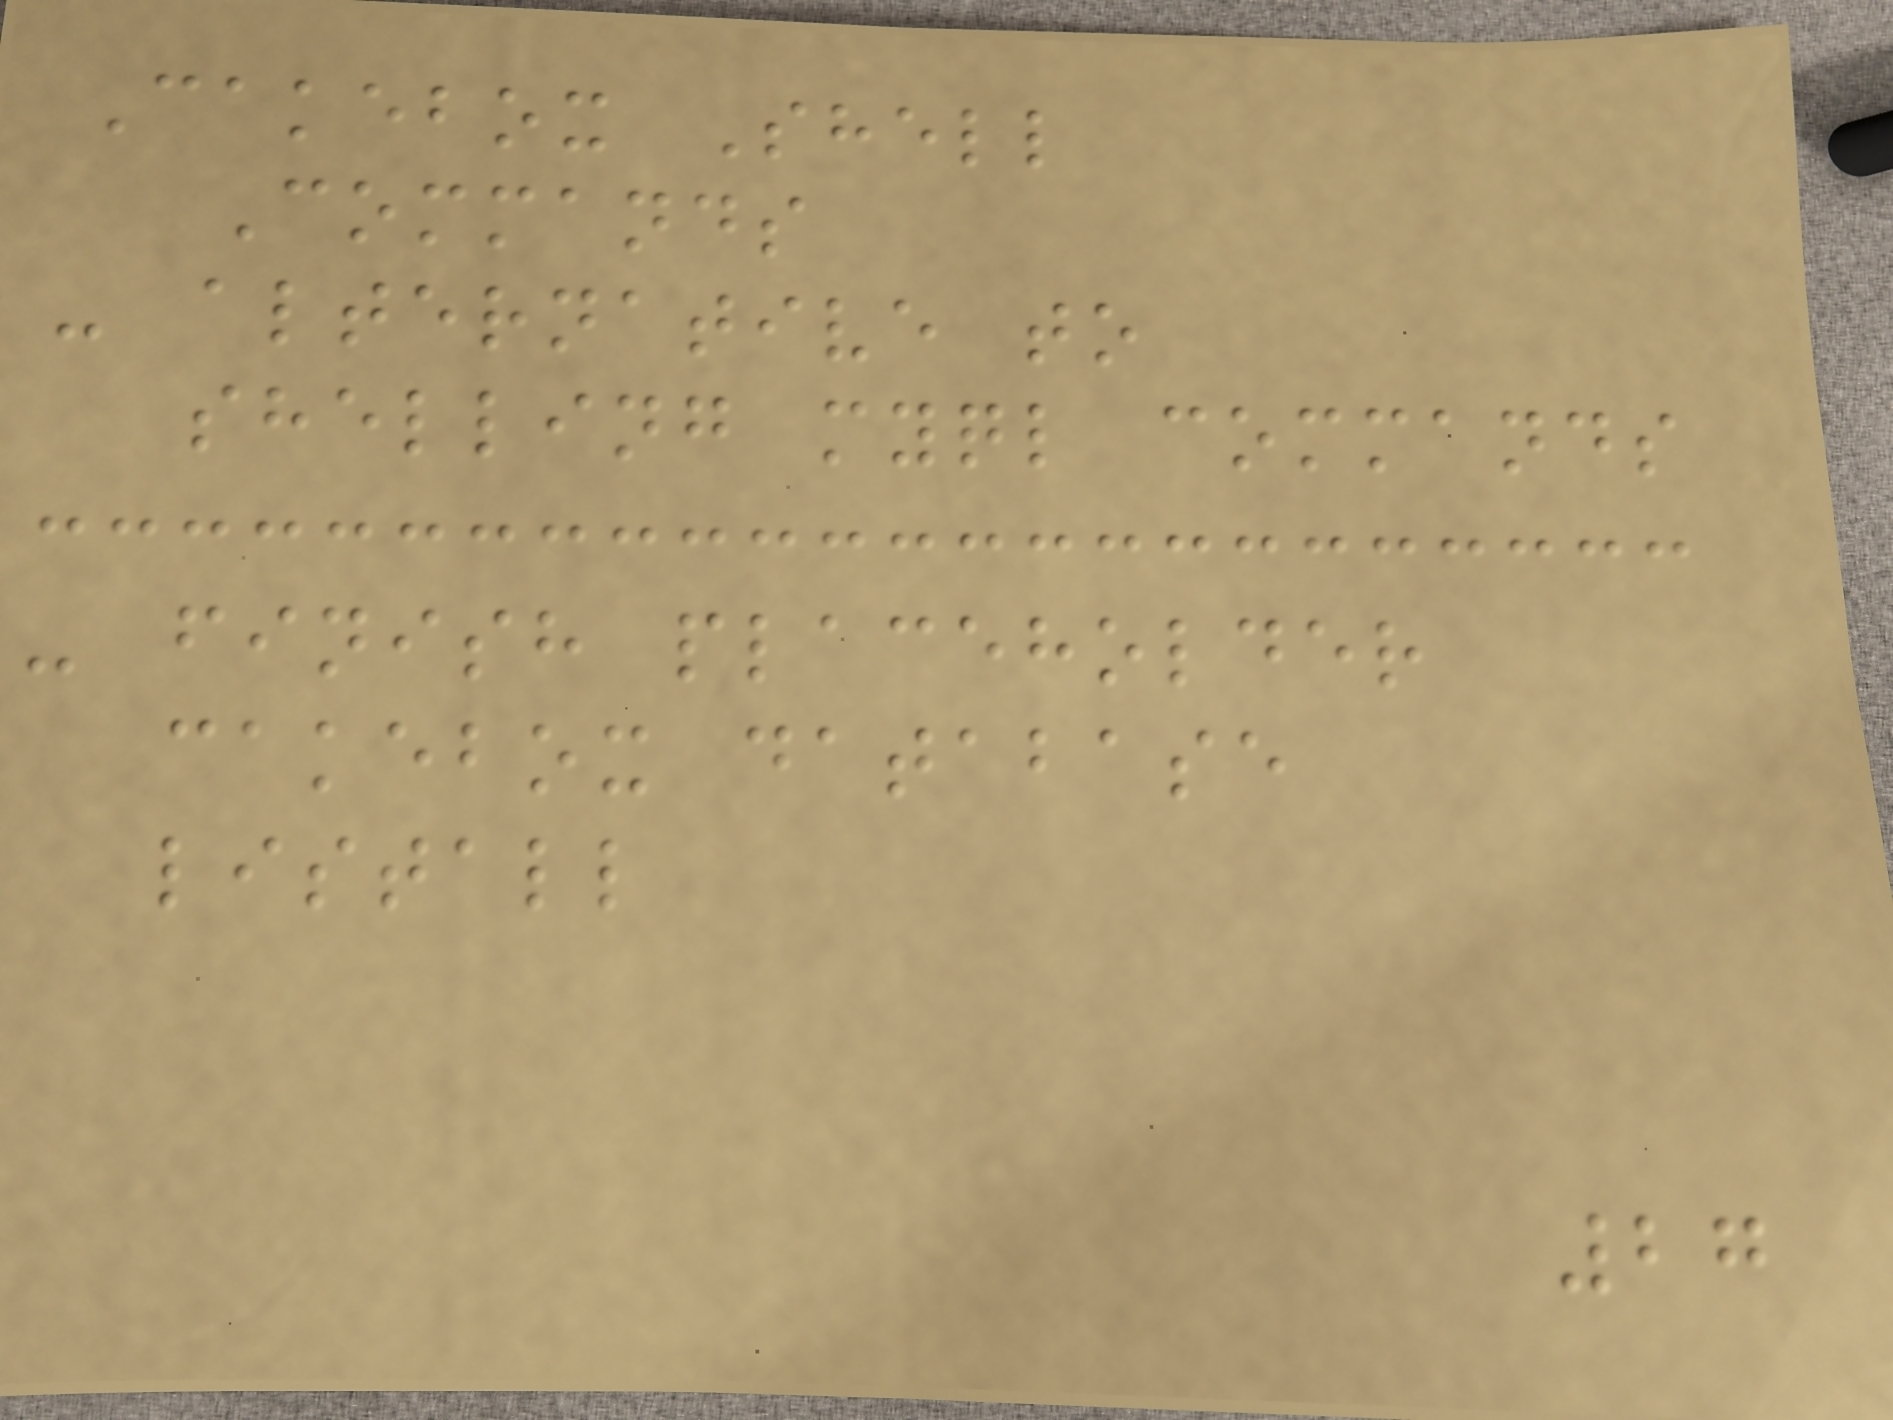Cakebox Shell
Commands
- alternative to
shelling myql commands
- finish placeholder
cakebox database
listall
27
